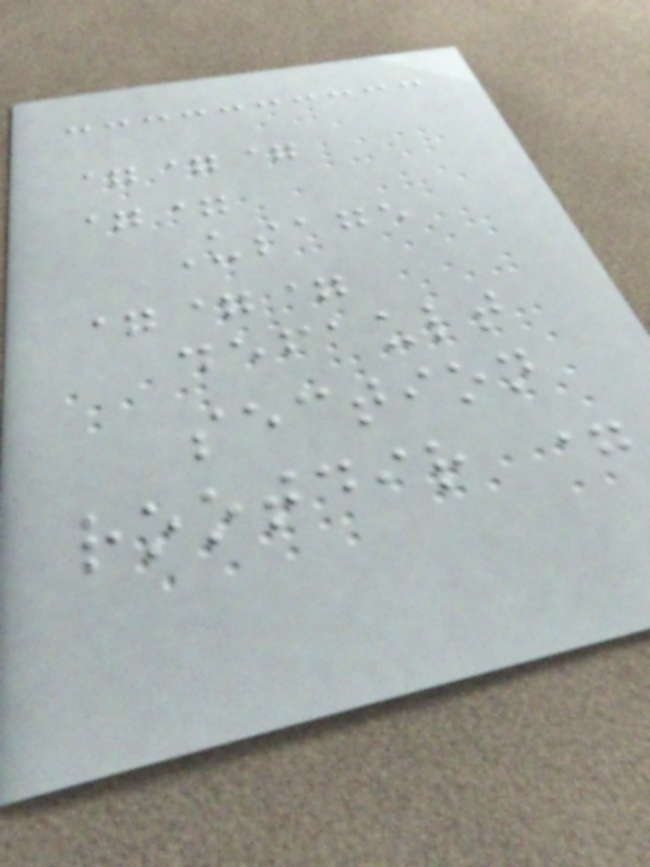===
==
Usage
===
default
section
rootdir =
